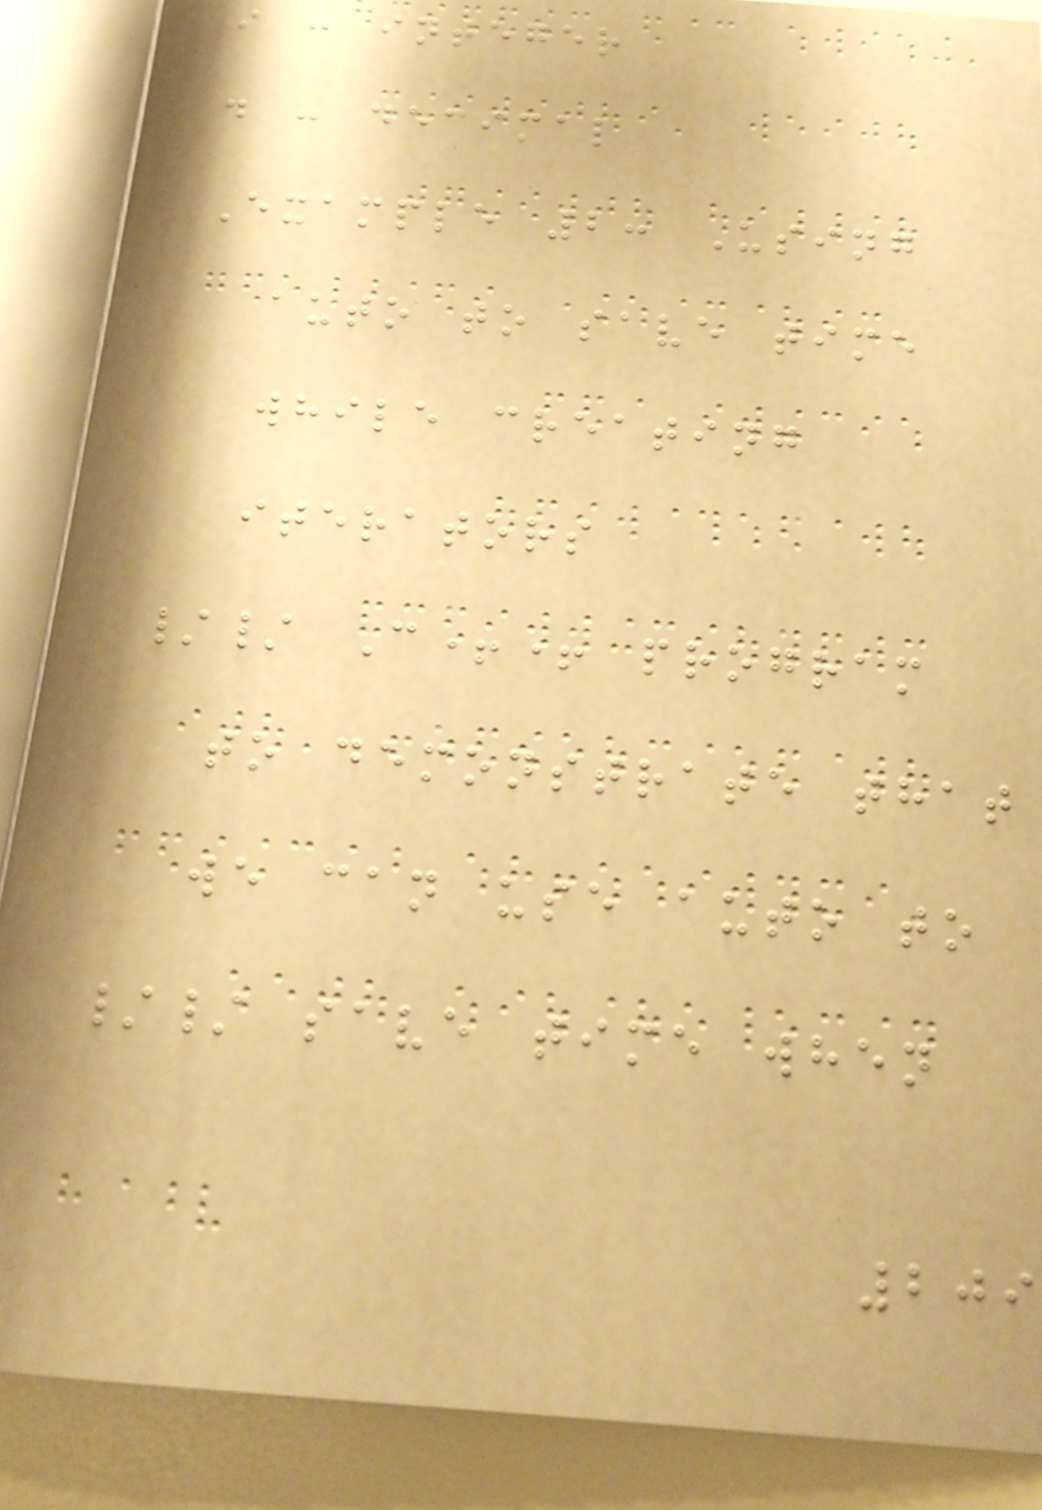i : integer
d : decimal
Example 2: Using
auto to save time
while creating
iterators
// C++ program
to demonstrate that
we can use auto to
// save time when
209
